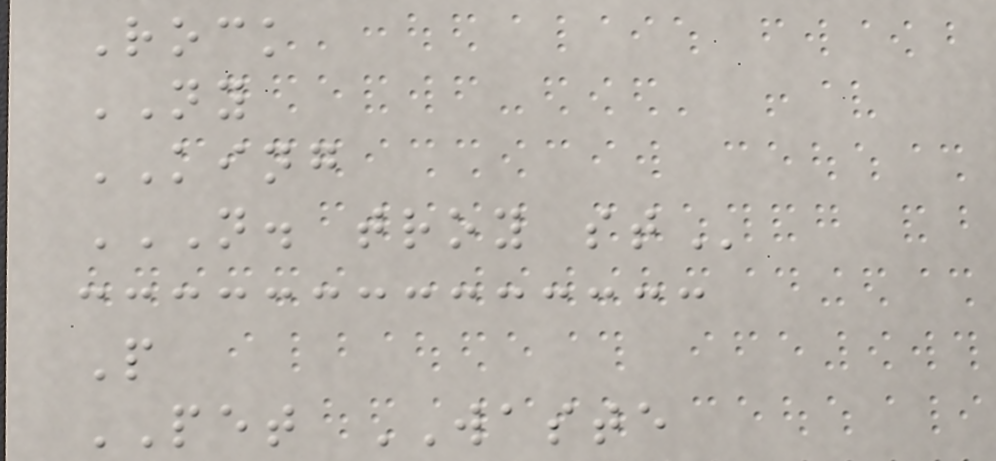Rock
NY
KING
N. TROY ST
P
PET WASTE
